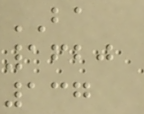BA
1620
137
